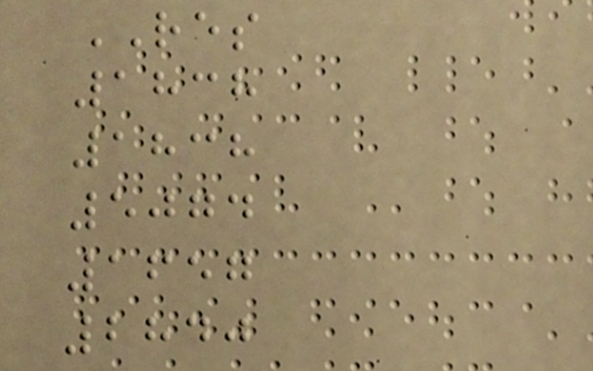RES
1838
1838
5074
1657
2840
